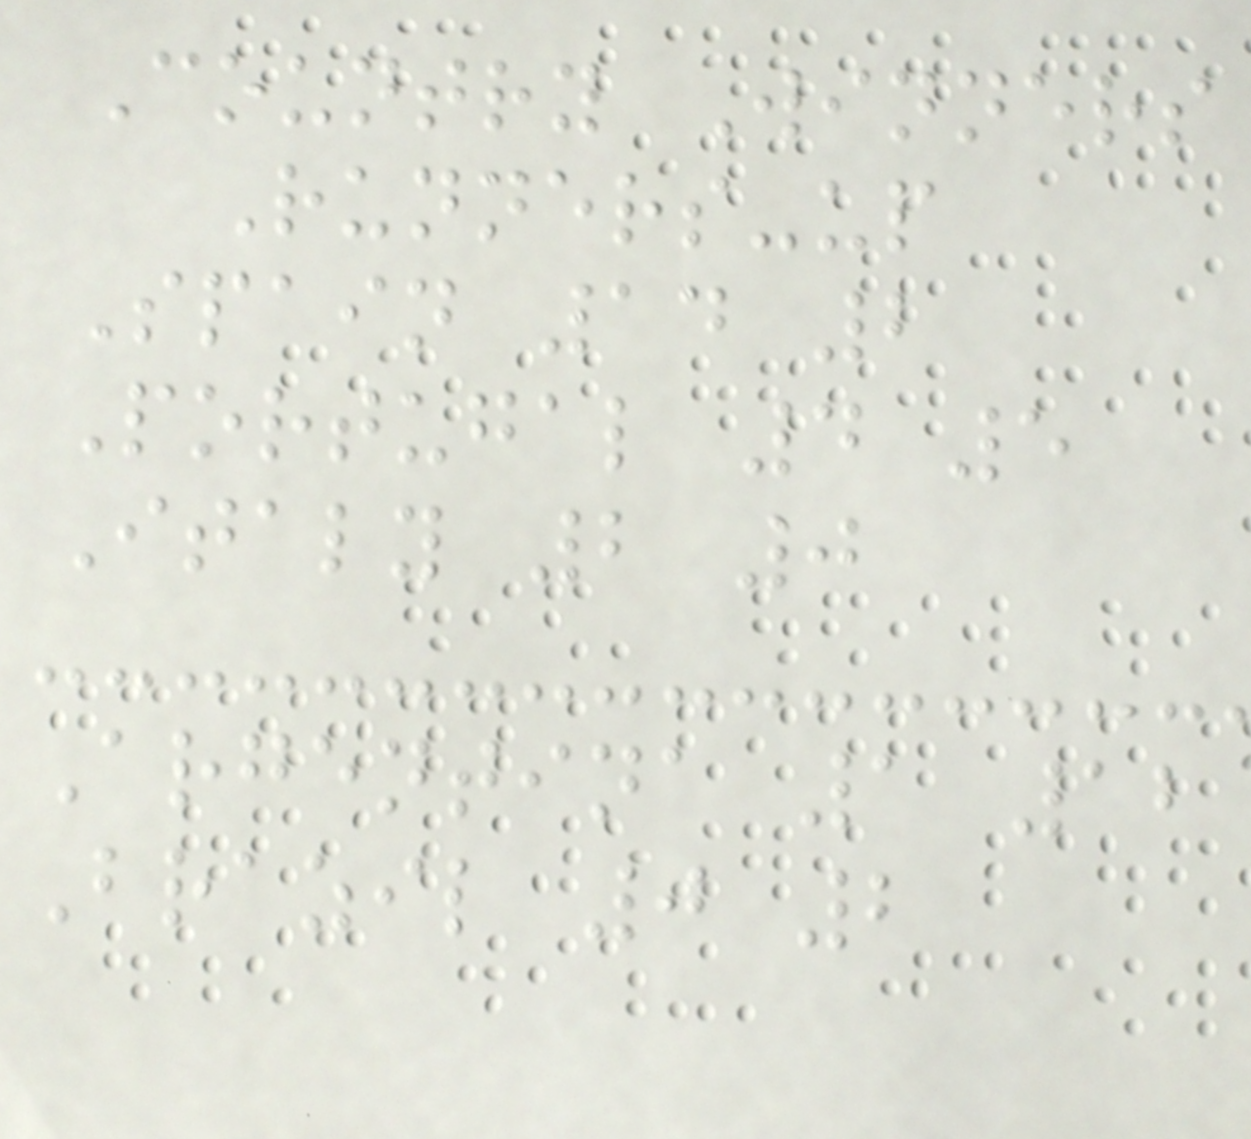Country Winners
Runners-up
Spain 14 2
Portugal 4 5
Italy 2 0
Argentina 1 12
Brazil 0 2
